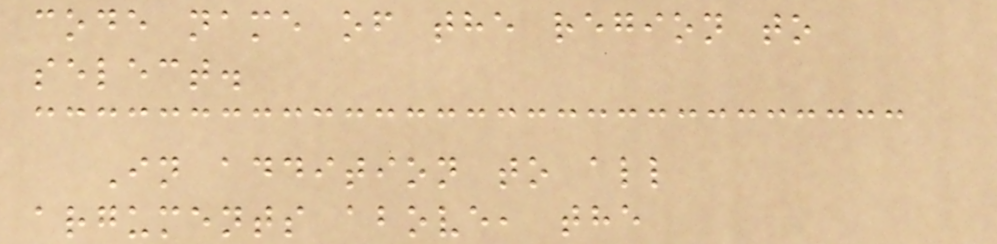code name of the region to
select.
In addition to all
arguments above, the
